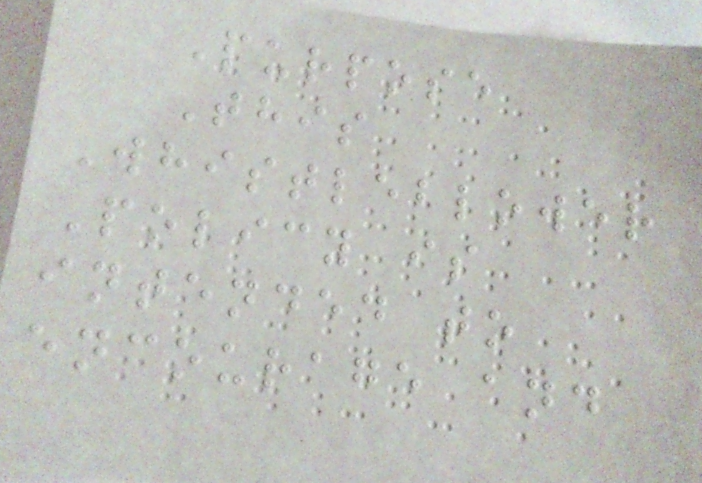Purpose
This
Whistleblower
Policy is
intended to
encourage and
